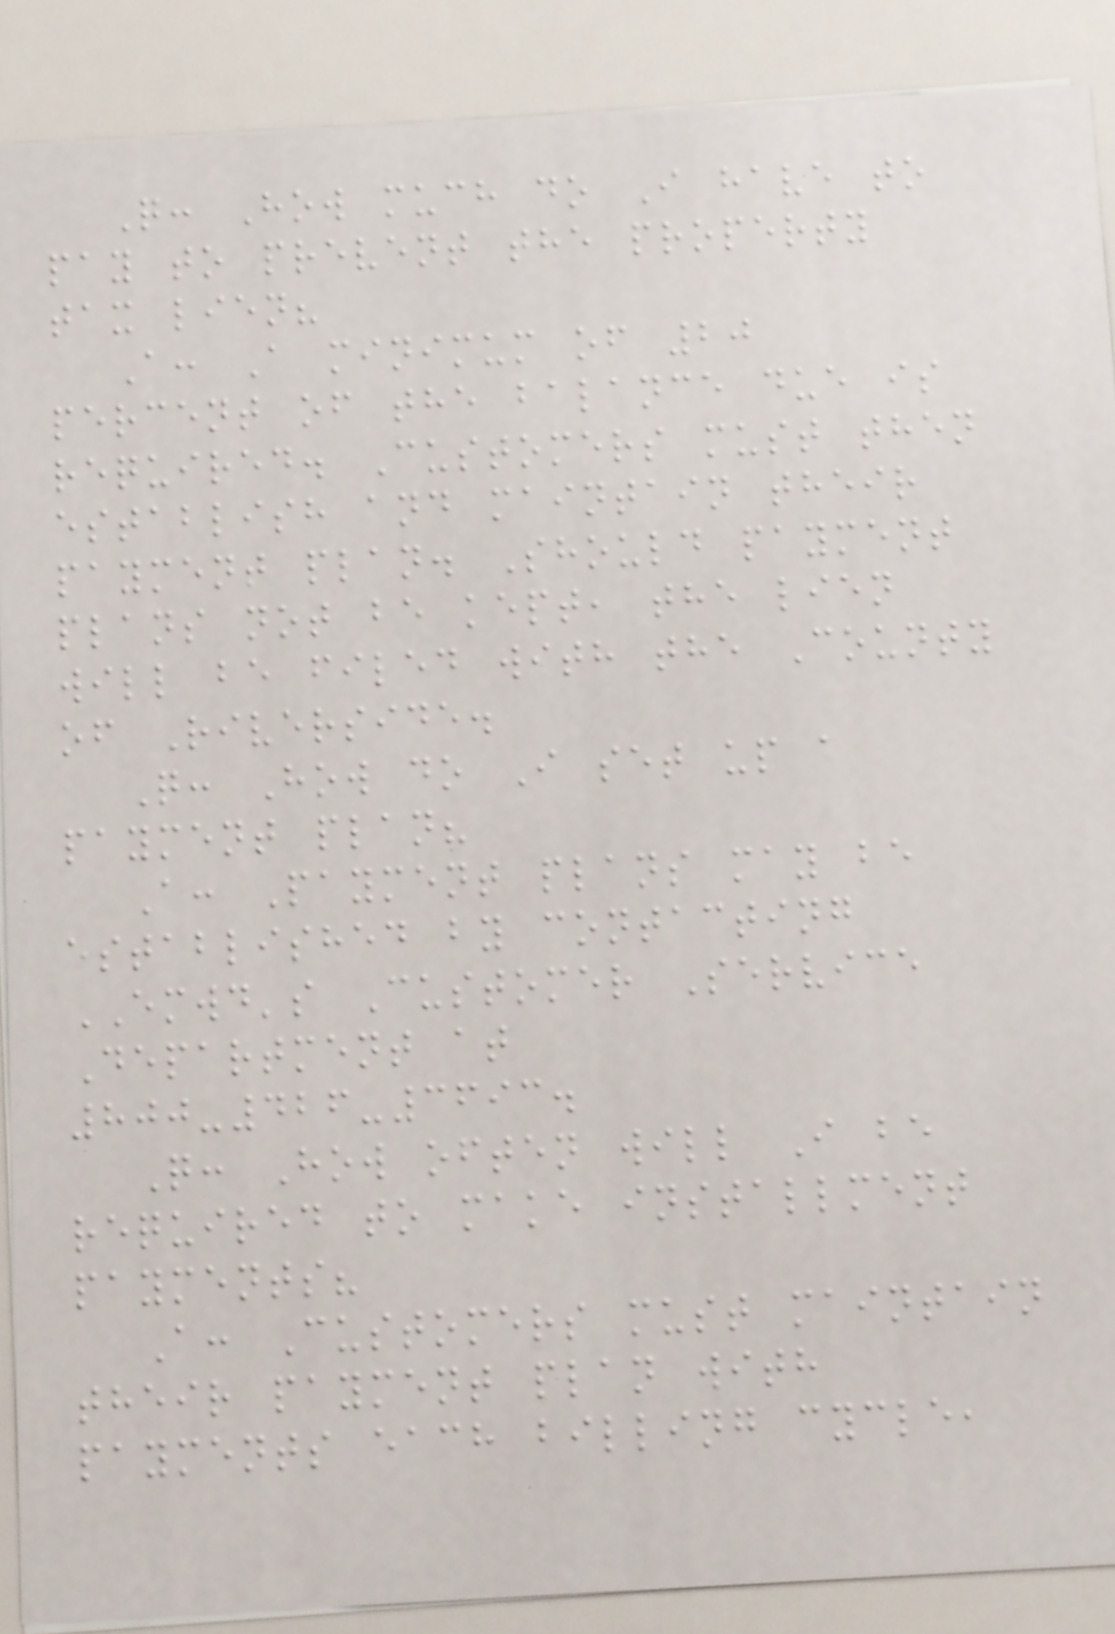Q: How much do I have to
pay to prevent the property
tax lien?
A: A minimum of 20
percent of the balance due is
required. Customers must then
establish and maintain their
payment plan. Should payment
plans not be kept, the lien
will be filed with the County
of Riverside.
Q: How do I set up a
payment plan?
A: Payment plans may be
established by contacting
EMWD's Customer Service
Department at
800-426-3693.
Q: How often will I be
required to make installment
payments?
A: Customers must maintain
their payment plan with
payments each billing cycle,
